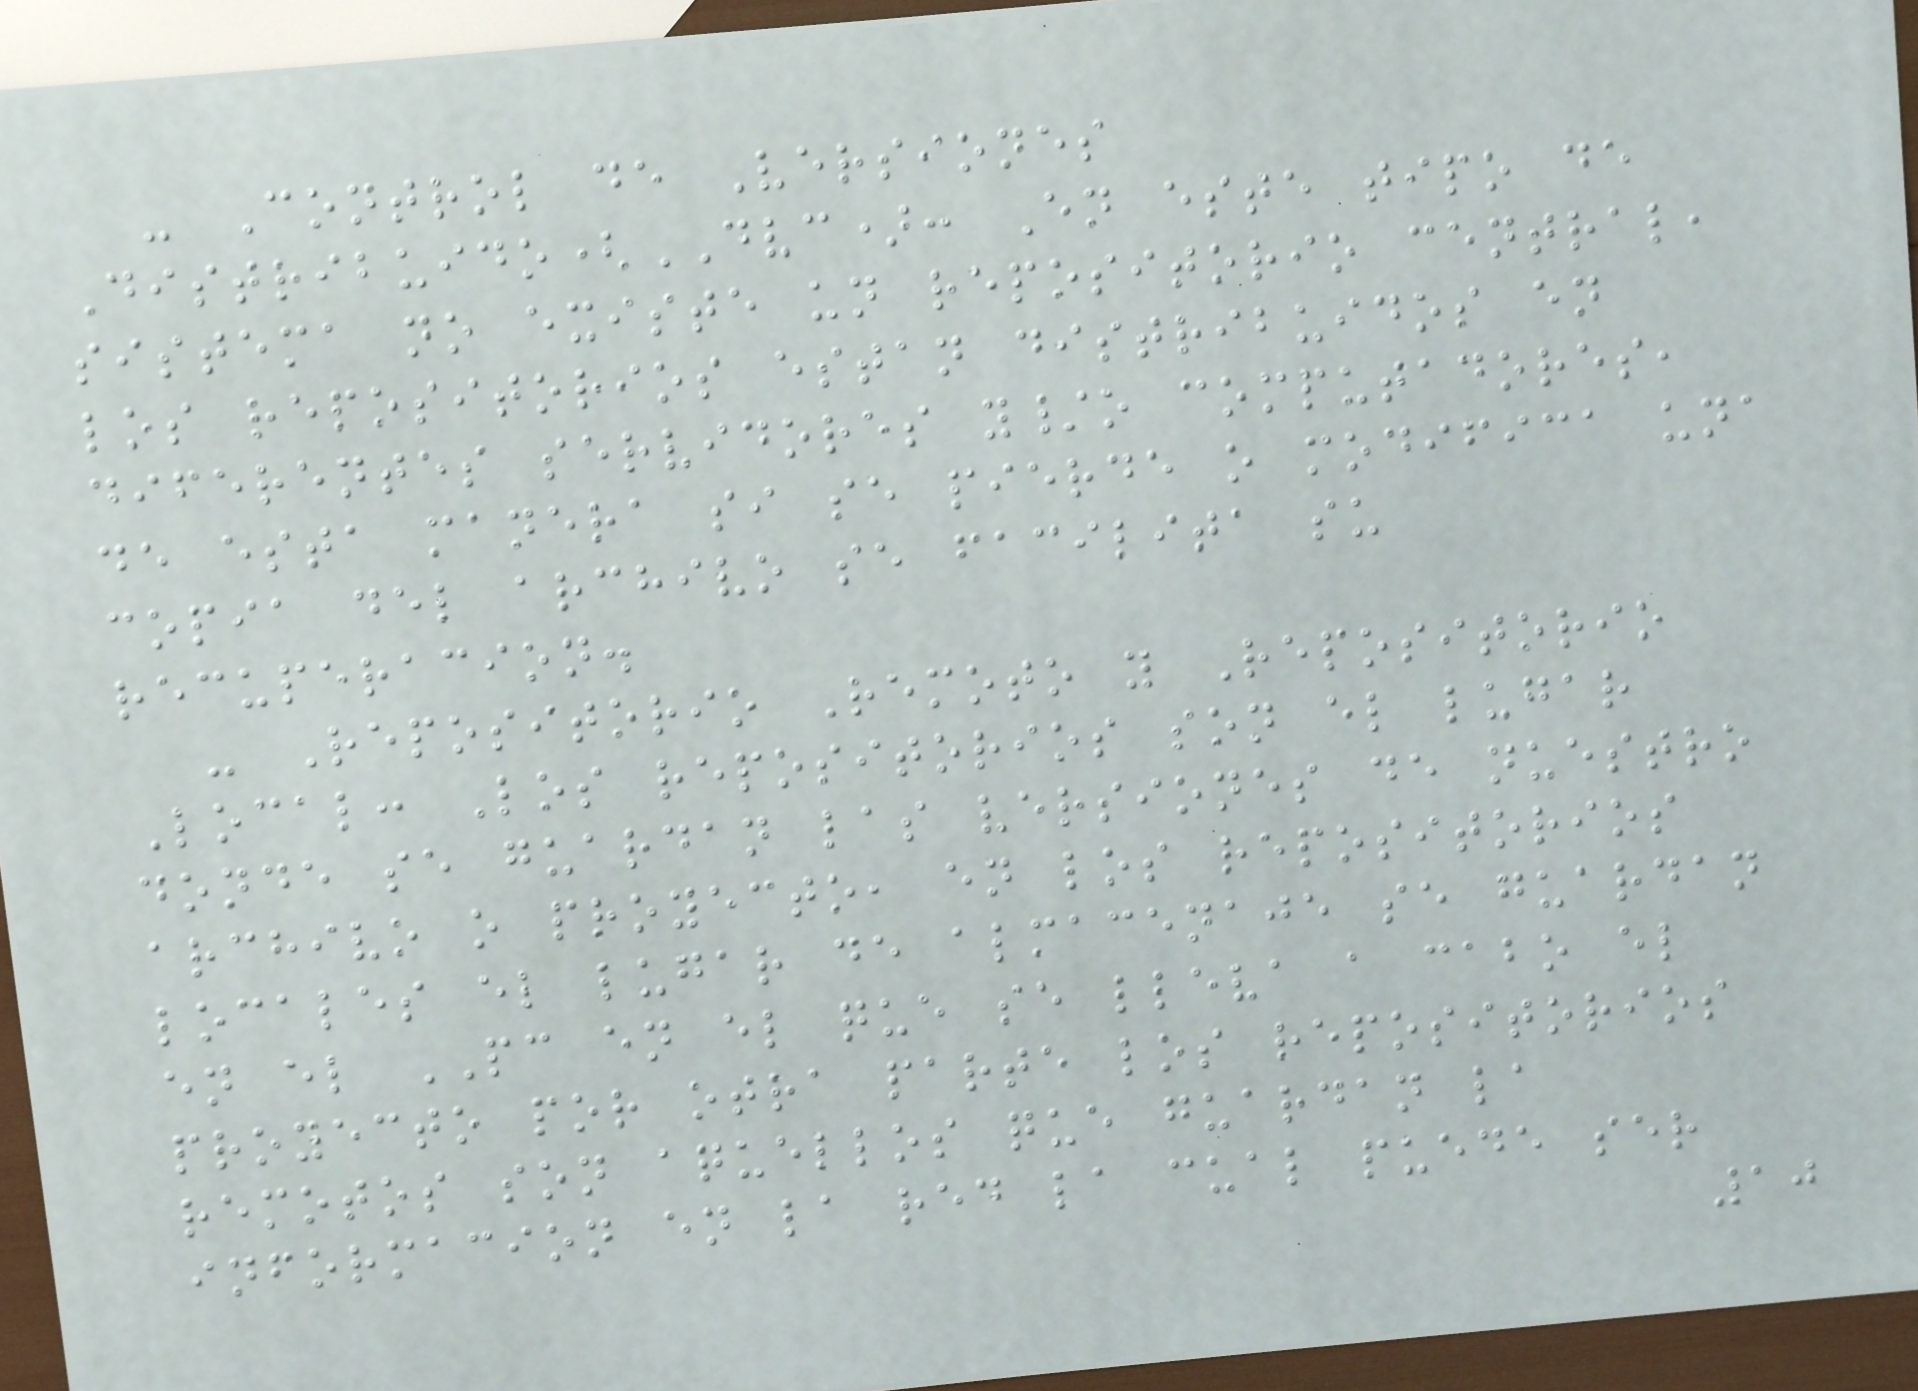- Control de Versiones
Distribuido(DVC): En este tipo de
sistema no existe un repositorio central,
los repositorios estan distribuidos en
diferentes servidores y/o computadores,
de esta manera si se pierde o modifica una
copia del archivo se facilita su
recuperacion.
- Repositorio Remoto y Repositorio
Local: Los repositorios son el lugar
donde se guardan las versiones de nuestro
archivo o proyecto, en los repositorios
locales el lugar de almacenaje se guardan
en el PC en el que se lleva a cabo el
proyecto por otra parte los repositorios
remotos son aquellos que guardan la
informacion en la red la cual puede ser
10
